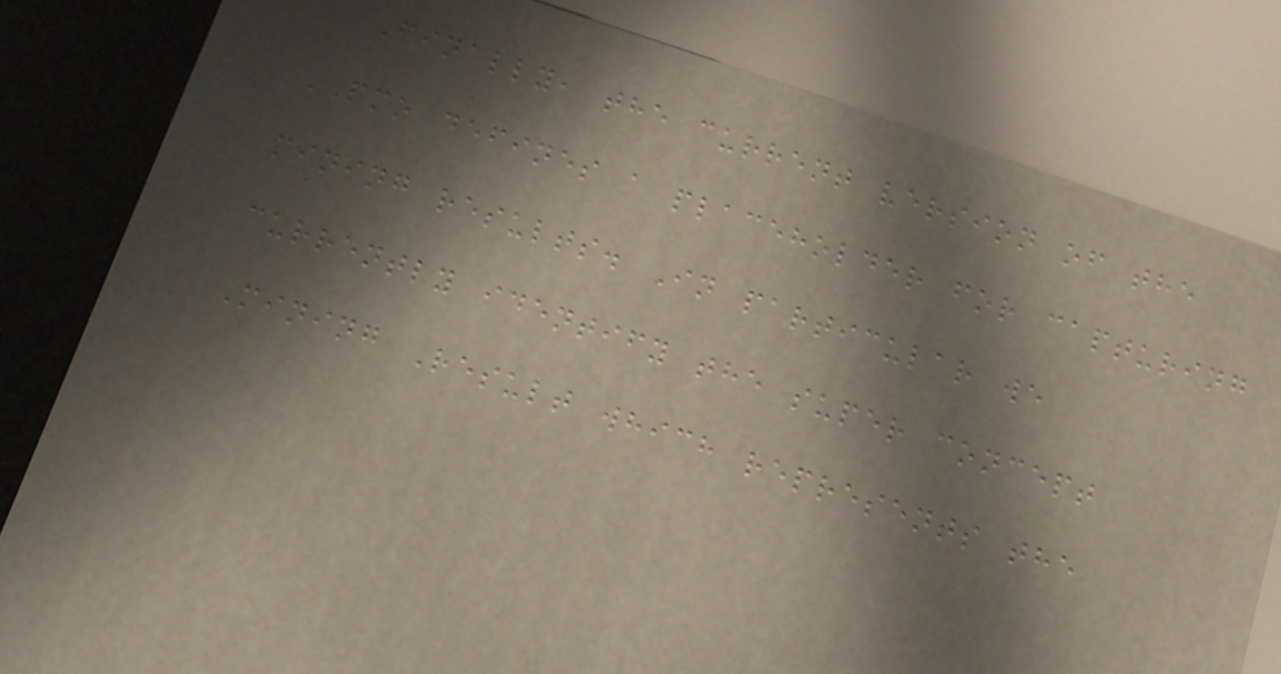Finally, the current version of the
PMO defines a placeholder for capturing
mining results. In particular we
currently identify the super concept
Mining Result which represents the
